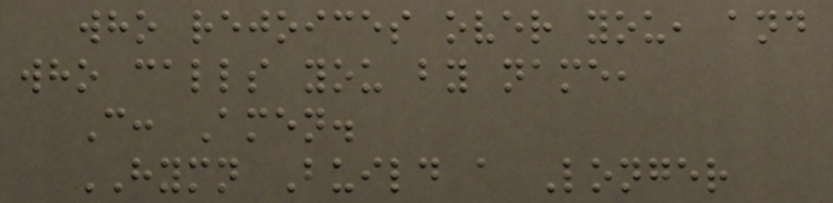who rejoices over you, and
who calls you by name,
C: Amen.
HYMN Build a Longer
